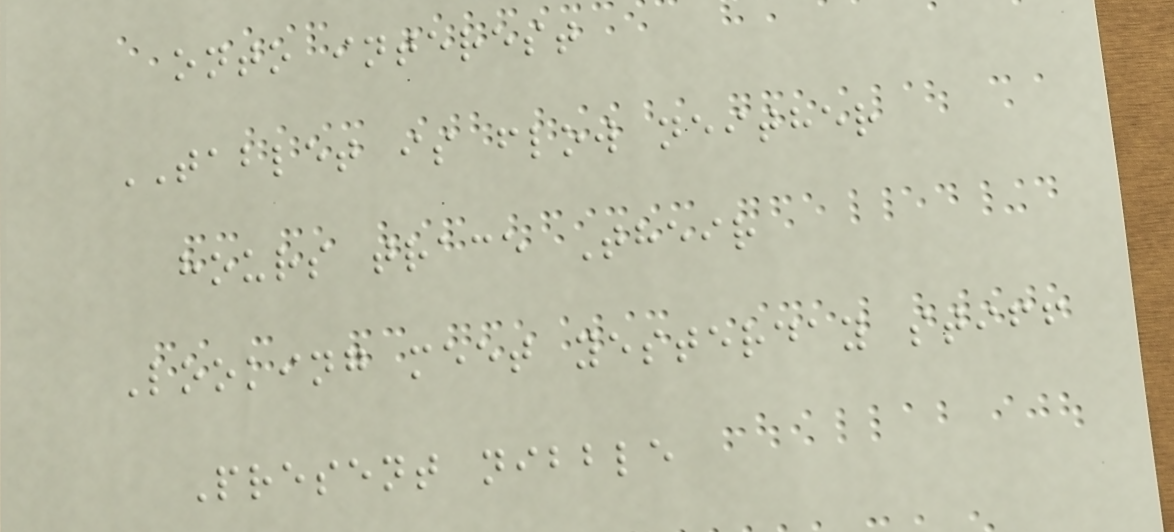onto interest
TABLET is flow neither
hours trace Their
Looking meet yesterday stiff
Present nibble
